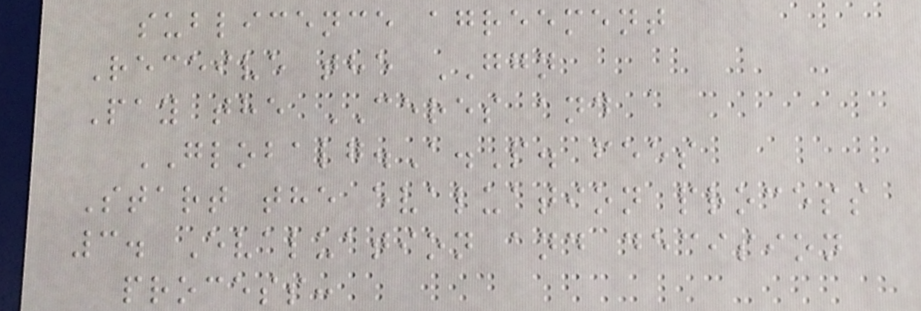sublicence agreement
Receive the GGN
Pay the CERES and
GLOBALG.A.P. fees
Start the evaluation process
3. Evaluation and decision
process:
